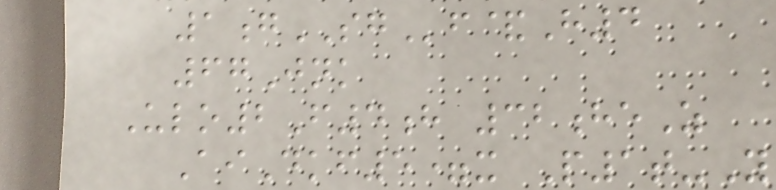1gSGf&H4
67Jnk
Ulo2F4h 32heZ
AiDkf5=x P1t-Y
